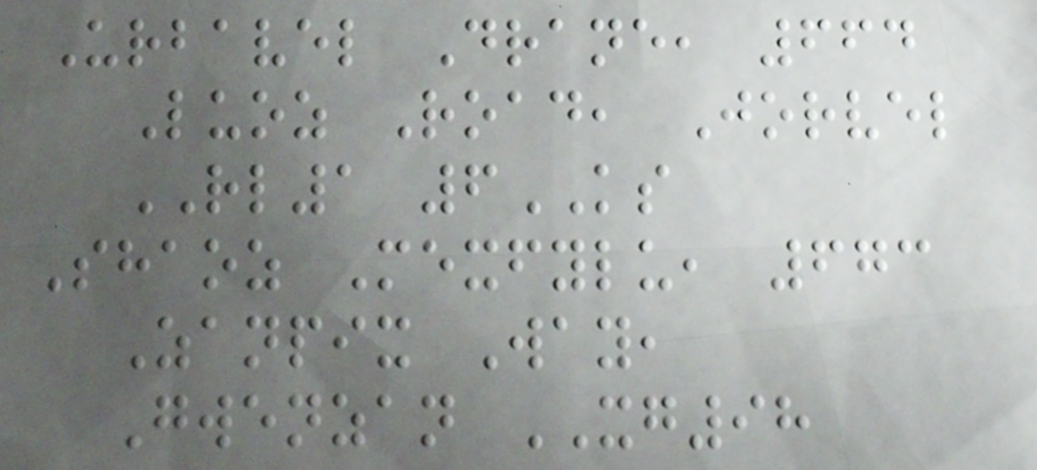Urbavel Drane, 664
Luoz Road, Jorvel
RL1 6KS
Shaoz Mexfylu, 673
Zanpix Way,
Gwenzan XG98
